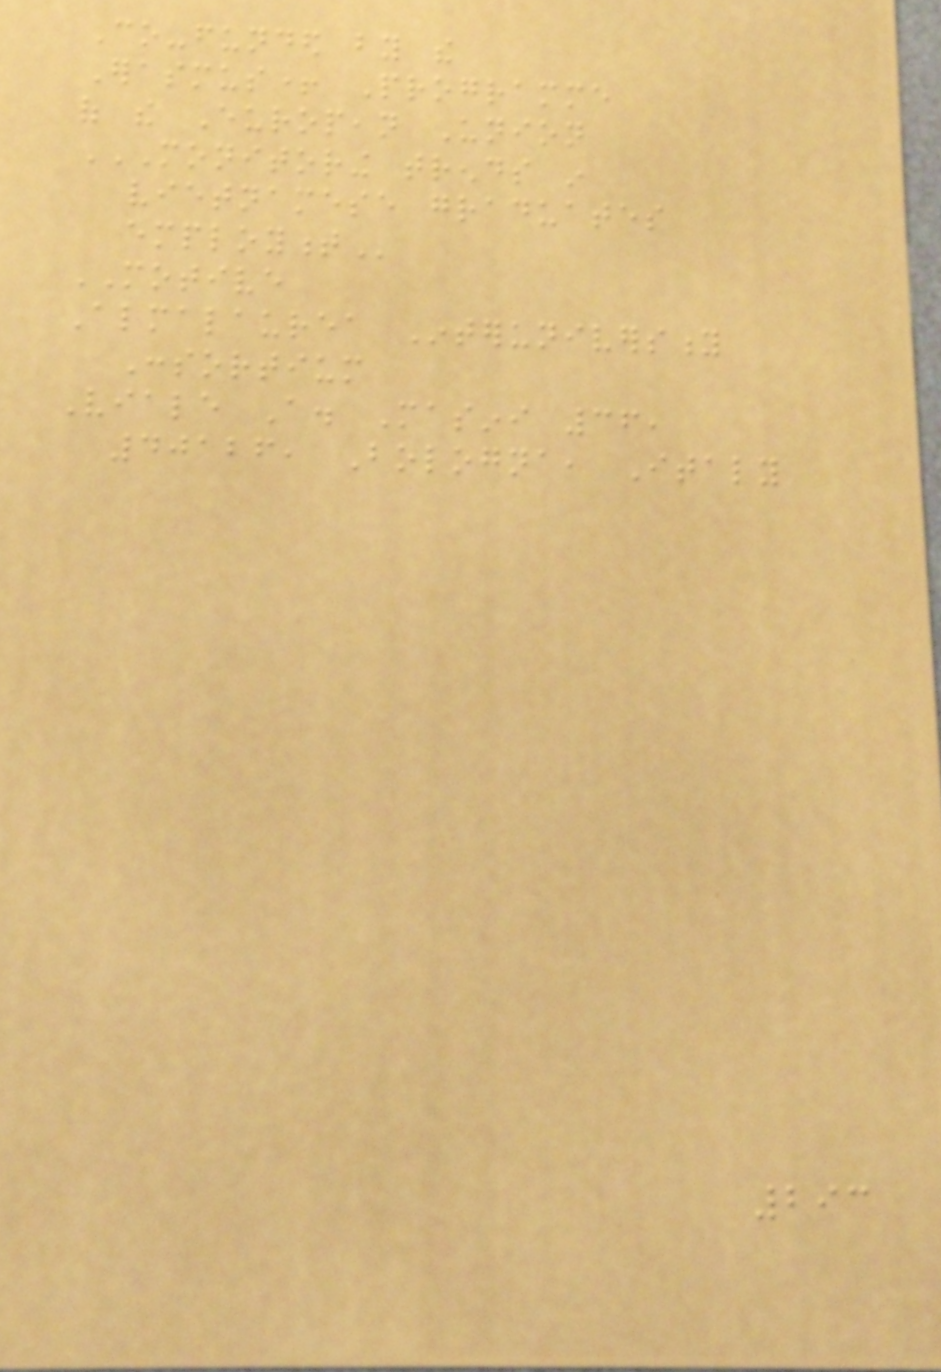Co-funded by the
Erasmus+ Programme
of the European Union
MONITORING TRENDS IN
VIETNAMESE GRADUATES
EMPLOYMENT
MOTIVE
Almalaurea Interuniversity
Consortium
Viale A. Masini 36,
40126, Bologna, Italy
293
